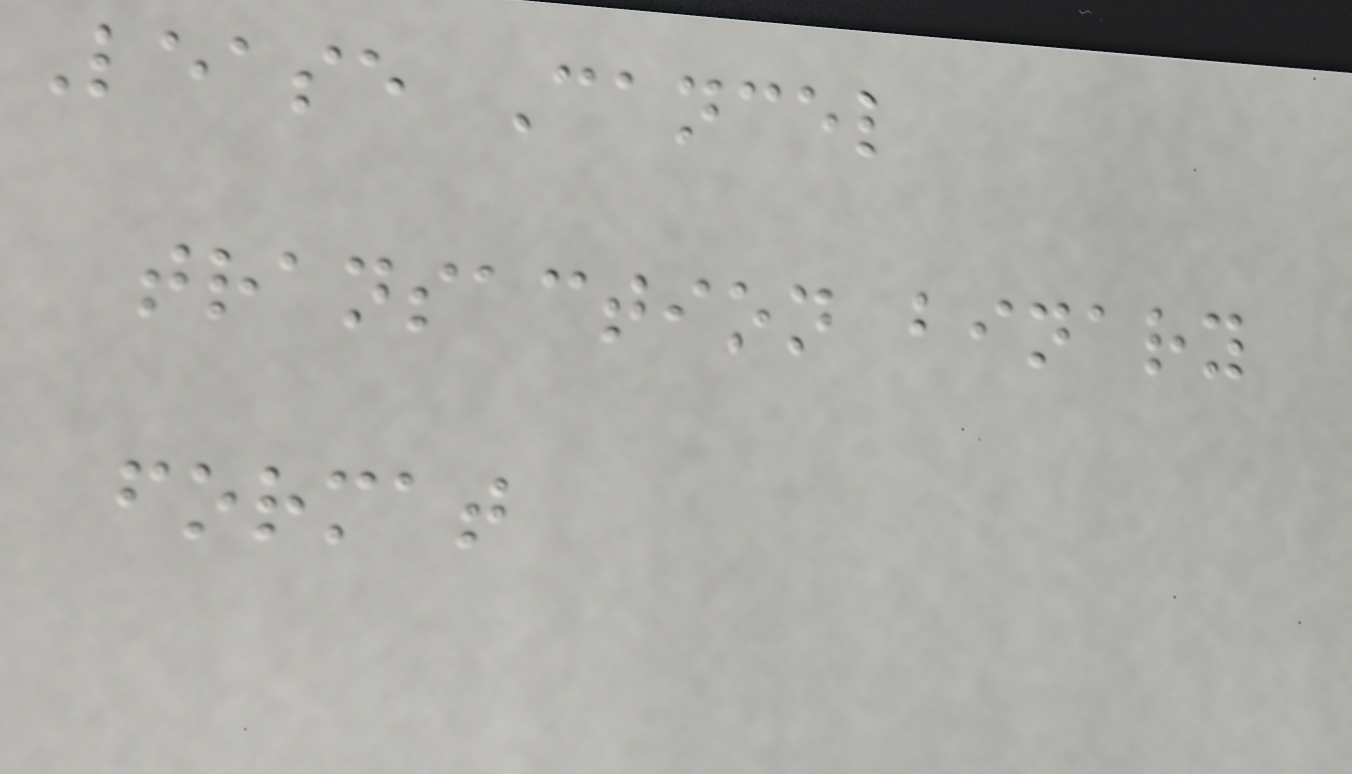Lease Cancel
transaction binary
format
